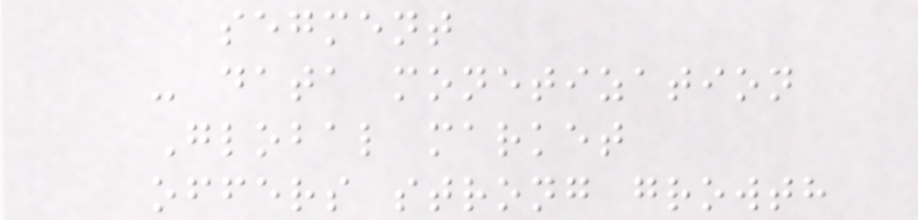segment
- data monetization
Global market
offers strong growth
